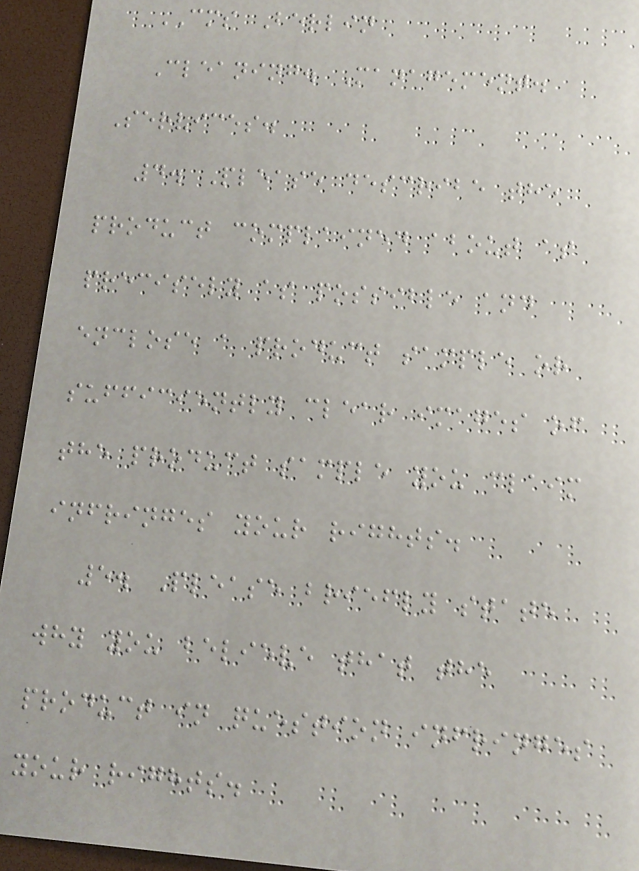CMS Berlin
Cleaning. Management.
Services.
4. Please describe the
product complained about as
precisely as possible and
enclose a product sample or
sufficiently clear images of
the product sample you claim
infringes your rights.
5. Please briefly state
why you believe that the
product in question infringes
your rights.
